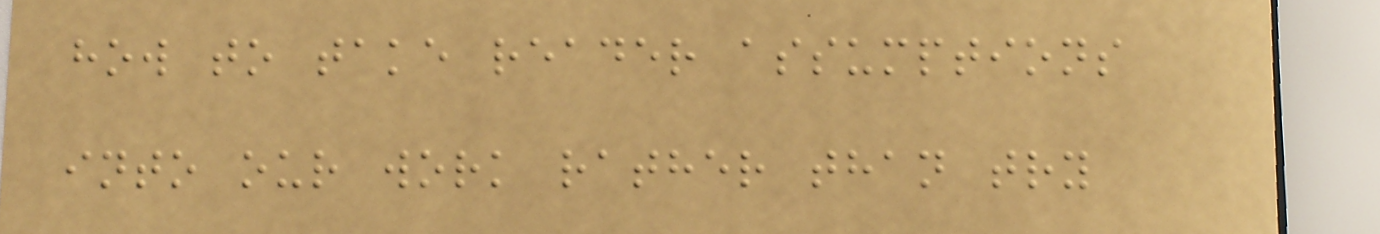how to take reader assumptions
into our work rather than try
